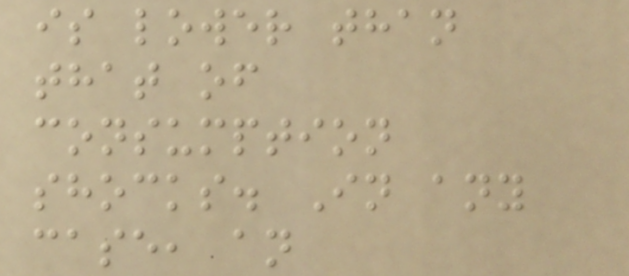is lower than
that of
consumption
shocks. In any
case, an
